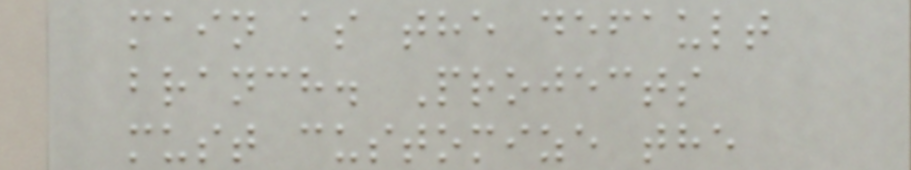main as the default
branch. Projects
must customize the
